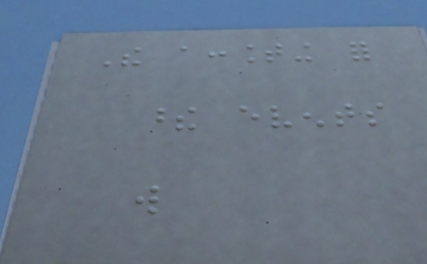The accounting for
these events
will
